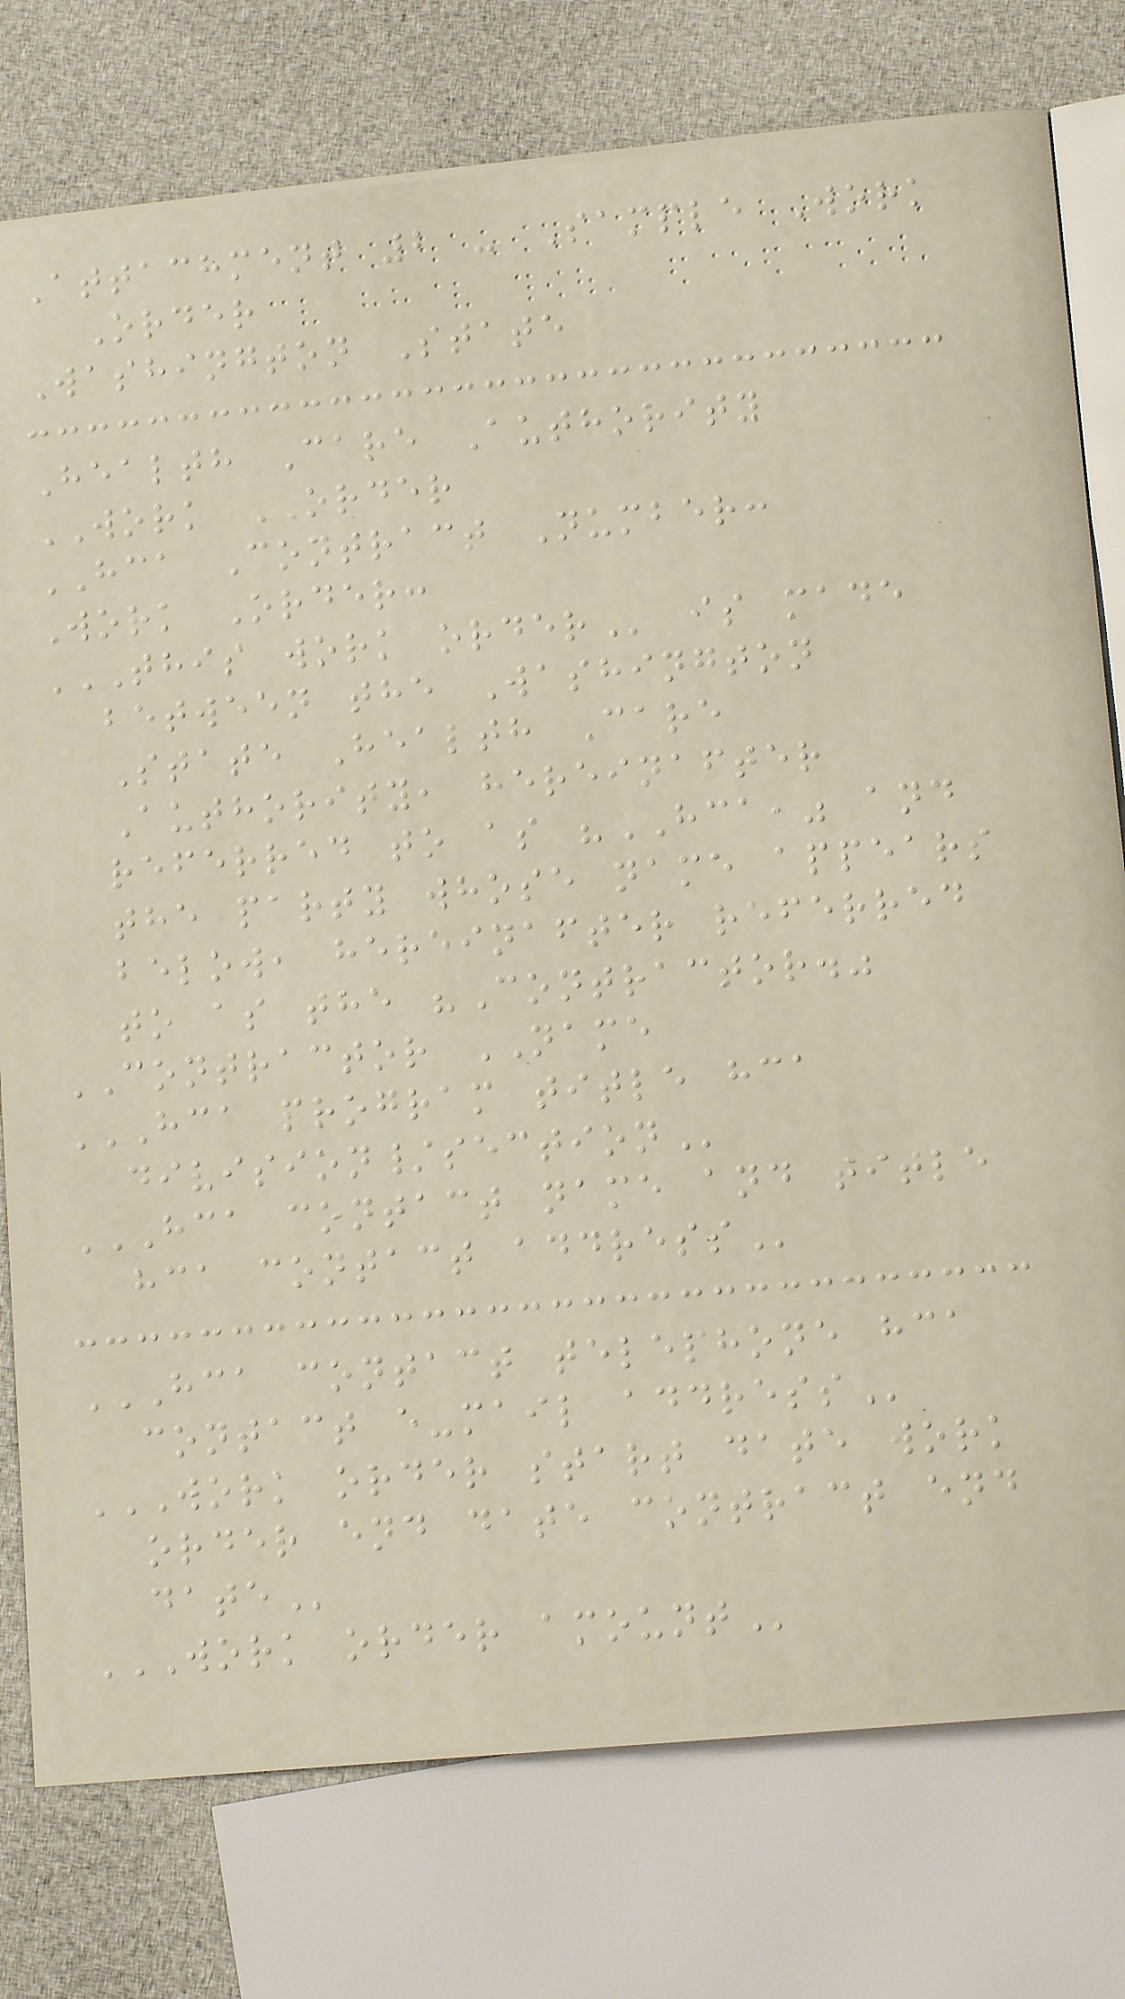Attachment 2 - Sample Work
Order
Washington State
Health Care Authority
WORK ORDER
HCA Contract Number:
Work Order:
THIS WORK ORDER is made
between the Washington
State Health Care
Authority, hereinafter
referred to as "HCA," and
the party whose name appears
below, hereinafter referred
to as the "Contractor."
CONTRACTOR NAME
HCA PROGRAM TITLE HCA
DIVISION/SECTION
HCA CONTACT NAME AND TITLE
HCA CONTACT ADDRESS
HCA CONTACT TELEPHONE HCA
CONTACT E-MAIL ADDRESS
WORK ORDER START DATE WORK
ORDER END DATE CONTRACT END
DATE
WORK ORDER AMOUNT
